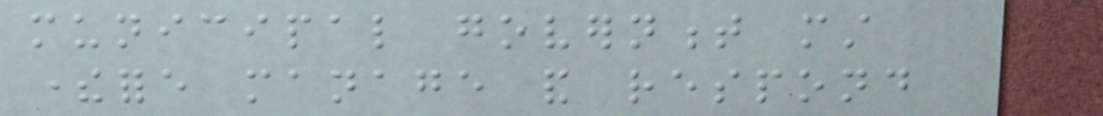municipal government must
therefore manage and respond
